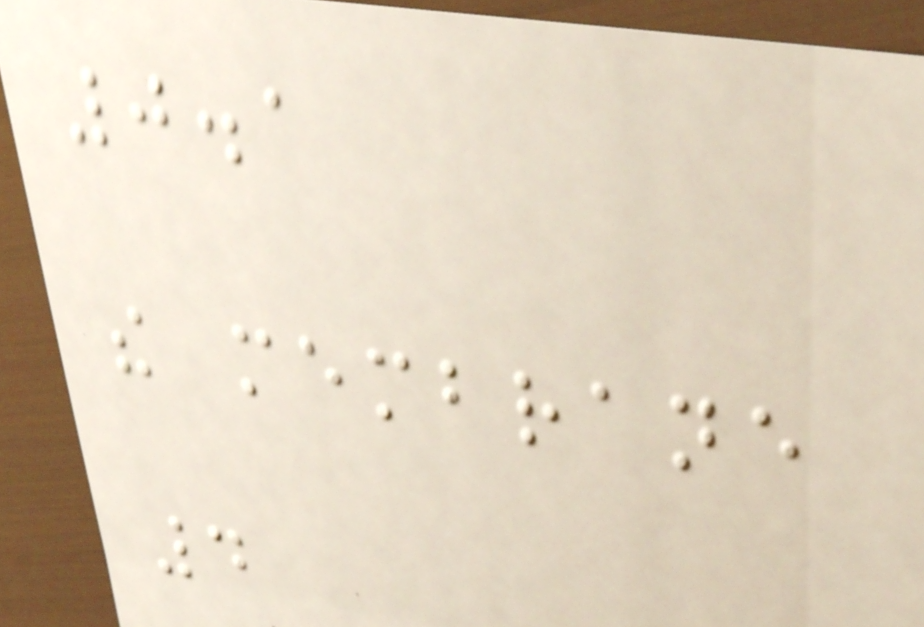0.1
the membrane
4
